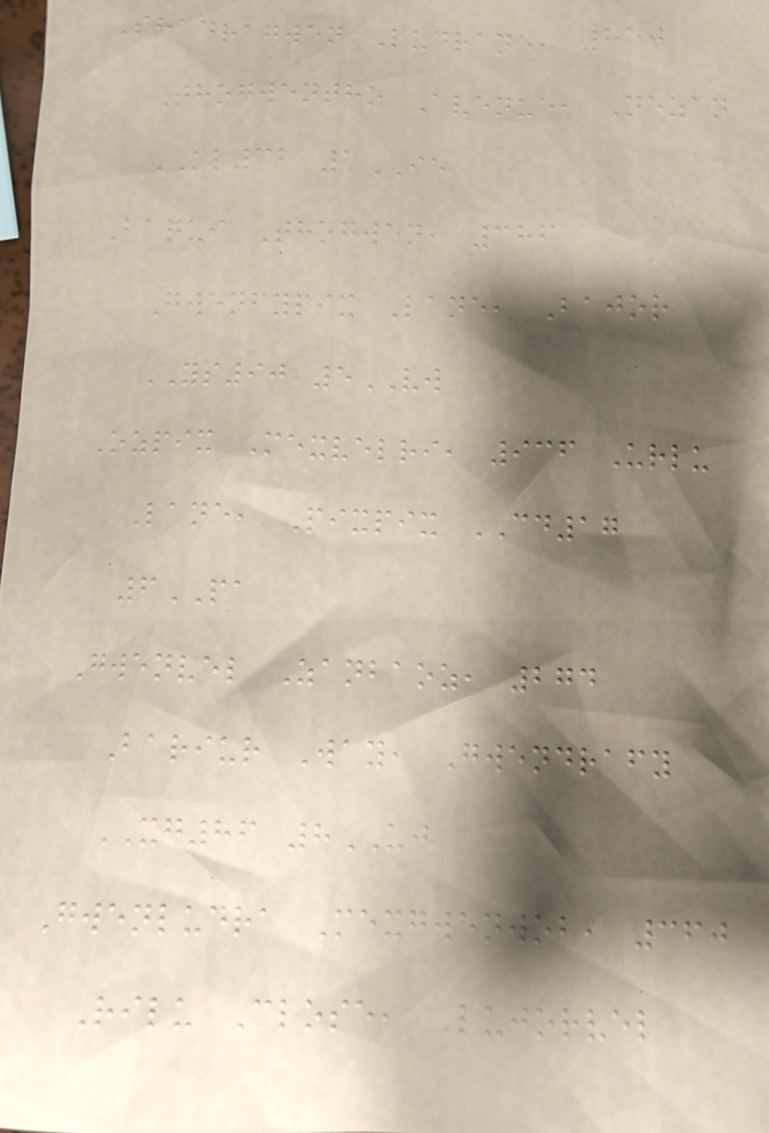Shadragwen Ludrane, 850
Thogwentho Avenue, Nezan
KL32 1IE
Baqui Thogwen, 386
Gwenfypix Lane, Bajor
YS90 5VW
Ozpix Mexvelri, 936 Urlu
Lane, Pixpix CD17
6PA
Gwenvel Zanbaoz, 274
Bariur Way, Gwendrafy
XG86 8UJ
Gwenludra Mexgwenwob, 360
Rilu Close, Lujorvel
